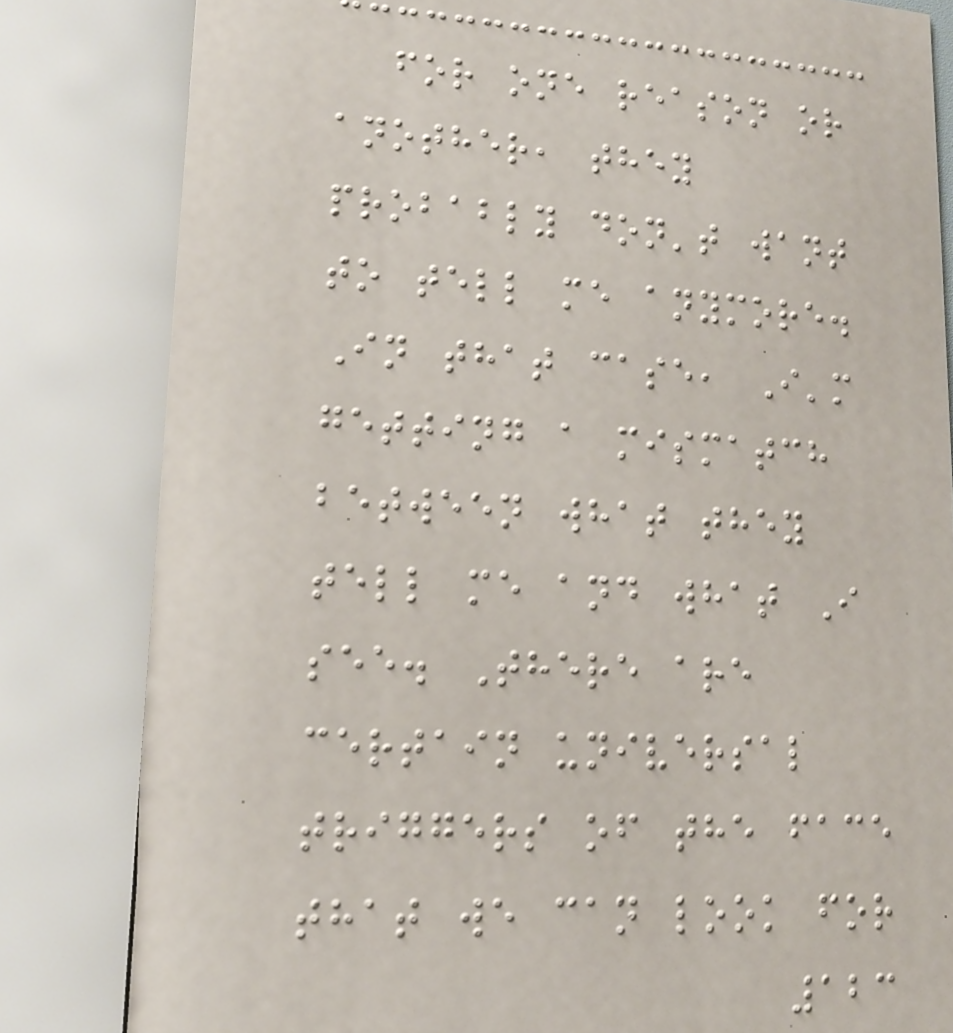for one reason or
another, they
probably don't want
to tell me anymore.
In that case, I'm
getting a mismatch
between what they
tell me and what I
see. There are
certain universal
triggers of the face
that we can look for
123
